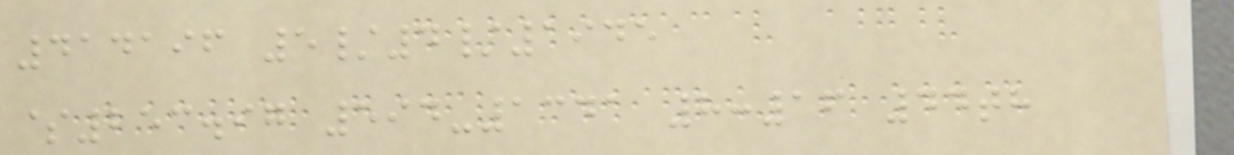414196 5/4/1945
$253.97 594-1341 8:16 44th
